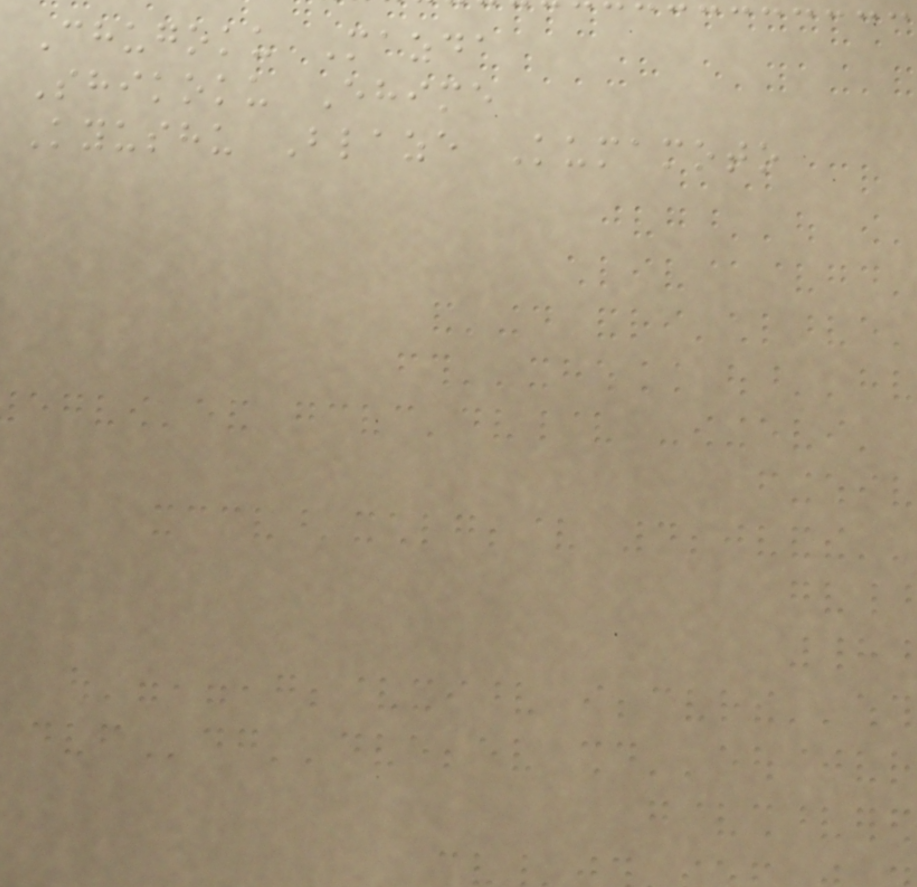Chugoku Mazda
Shikoku Ehime
Kyushu Blaze Kumamoto
